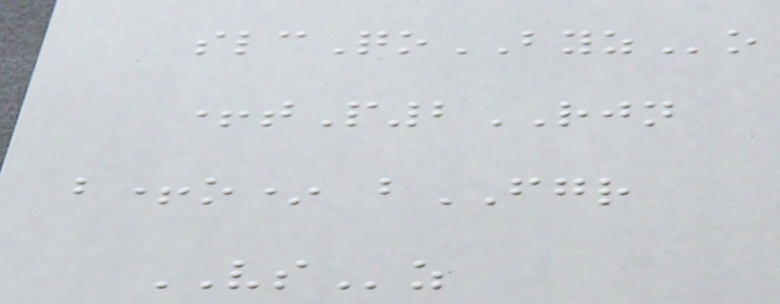slcQoBYZo
+tP2RJN
b+o* bFGR
VSz
